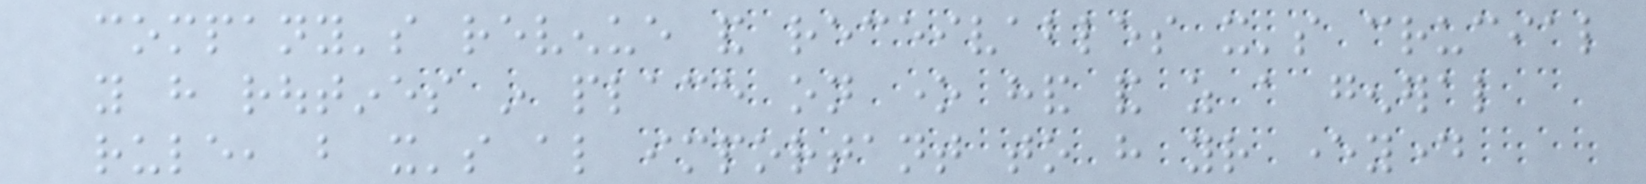company's revenue and receivables it's crucial
you have routines in place on one hand and as a general
rule, but it's also important to have your everyday
